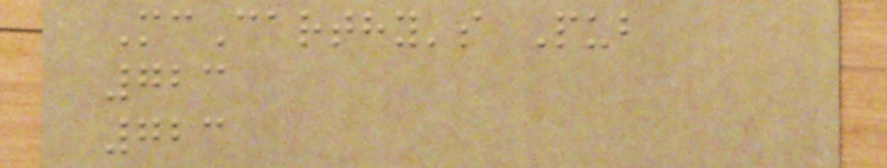McCarthy's Pub
723
723
